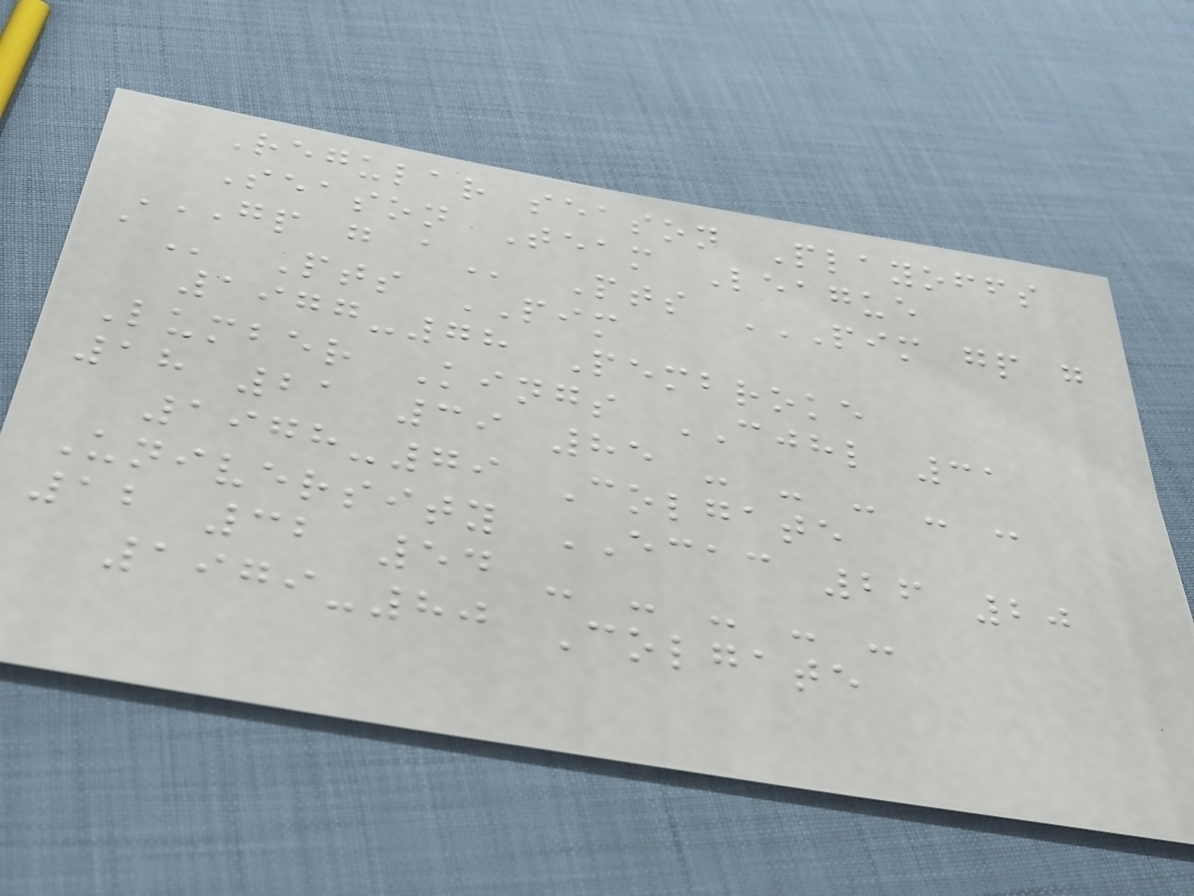Regular season Playoffs
Season Team League
GP G A Pts PIM GP G
A Pts PIM
1977-78 Pembroke
Lumber Kings CJHL 31
18 21 39 85 - - - - -
1978-79 Colgate
University ECAC 26 20
12 32 54 - - - - -
1979-80 Colgate
